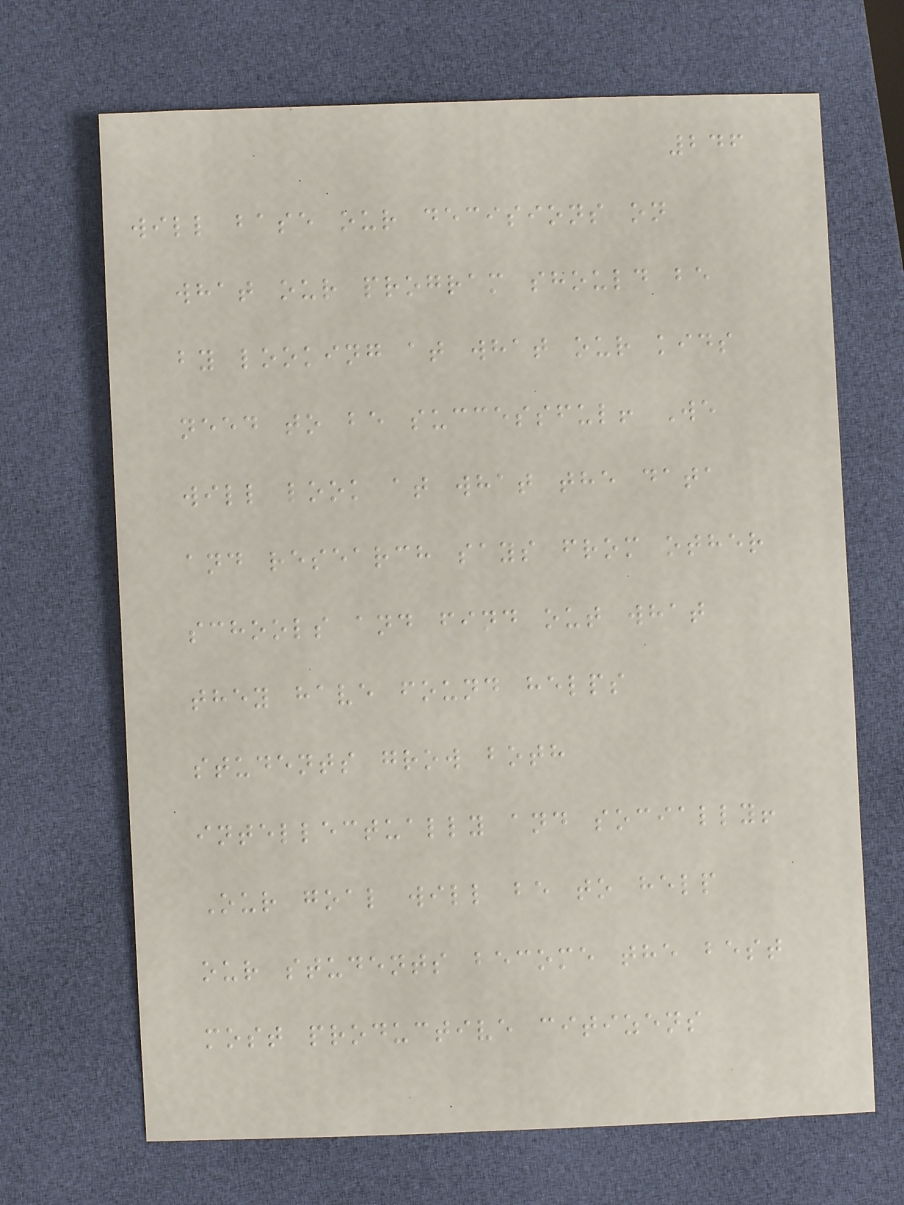246
will base our decisions on
what our program should be
by looking at what our kids
need to be successful! We
will look at what the data
and research says from other
schools and find out what
they have found helps
students grow both
intellectually and socially!
Our goal will be to help
our students become the best
most productive citizens
